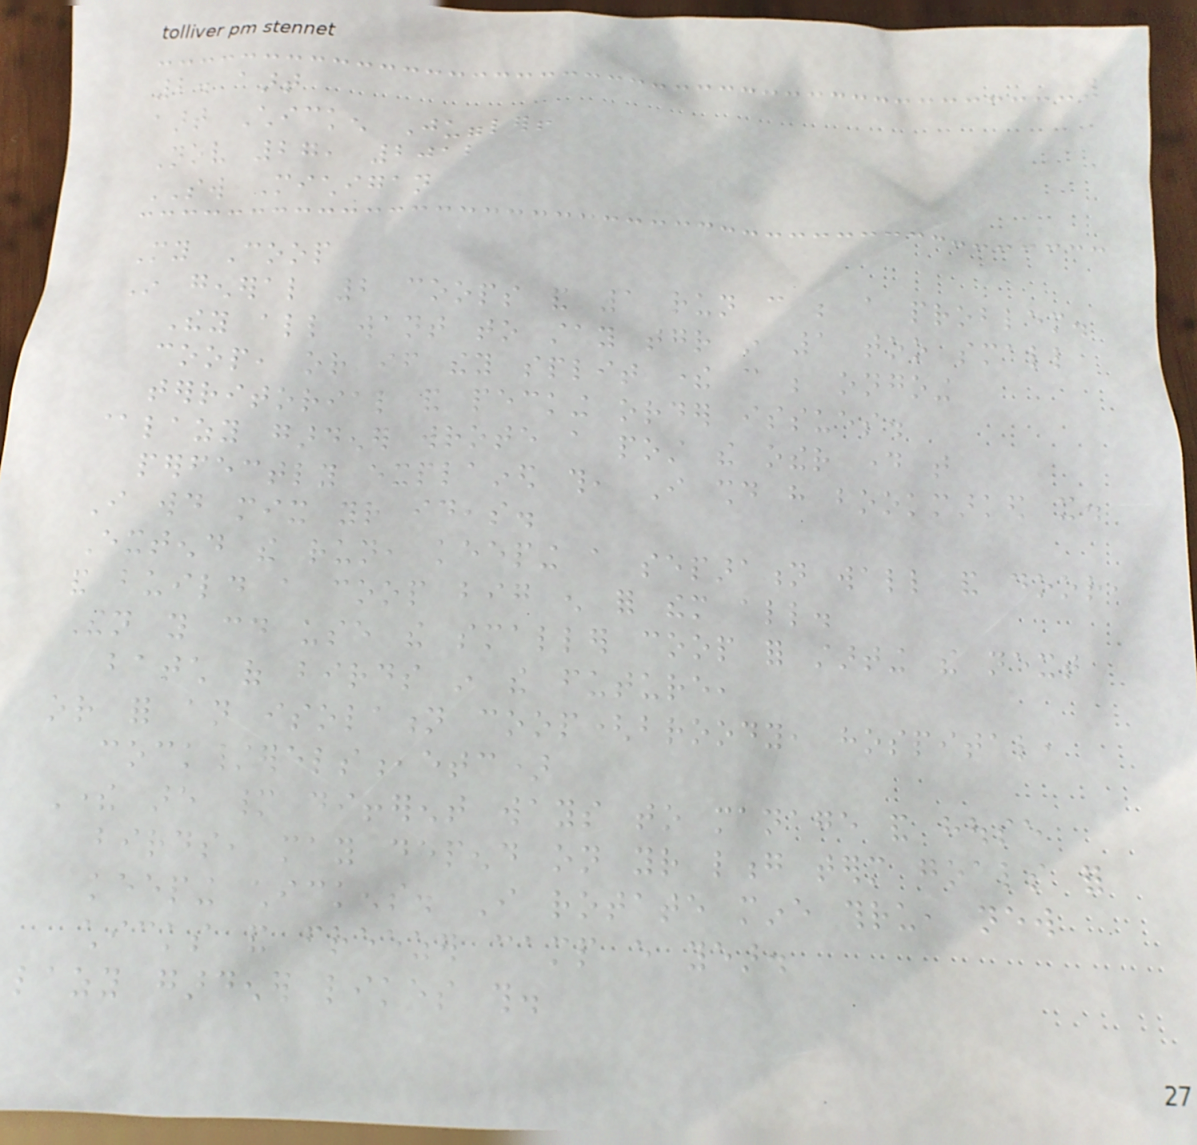2. aart
aart Chicken Juggler!
Nov 27, 2012
SW Michigan
My Coop
In general 2 coops and 1 run can be a problem.
They all want to stay together in 1 too small
coop, or if they split there can be ongoing
territorial and pecking order issues.
@lazy gardener wrote a post the other day that
perfectly explained this, I should have bookmarked it.
I would mix your ideas.
Extend the run, keeping a separation wall and door,
and build a coop big enough for them all.
Then you could use the smaller coop for starting the next
batch of birds in the future,
or for an isolation coop(broody, hospital,
cock/erels,etc)
There are many different ways to manage and house
birds, may depend on your long term goals for
keeping chickens. I rotate mine thru, new
chicks and freezer camp every year.
lazy gardener likes this.
